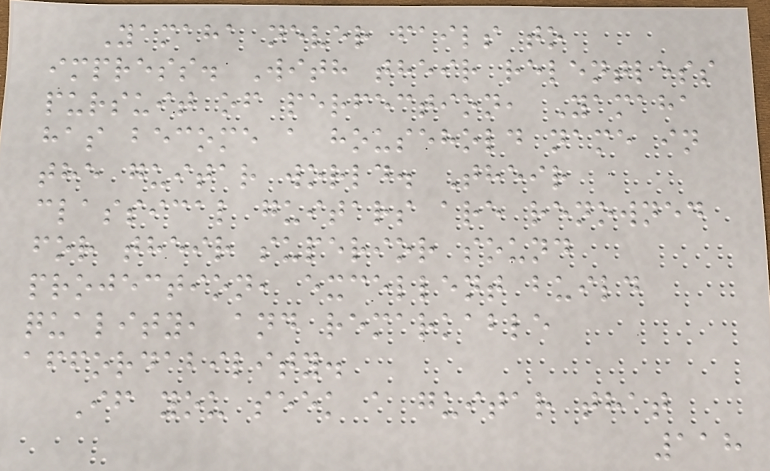Yamaha never fails to
impress. With their relentless
pursuit of perfection, Yamaha
has become a household name in
the guitar world. Their
classical guitars are renowned
for their superior sound
projection, excellent build
quality, and remarkable
affordability.
If you seek a guitar that
118
